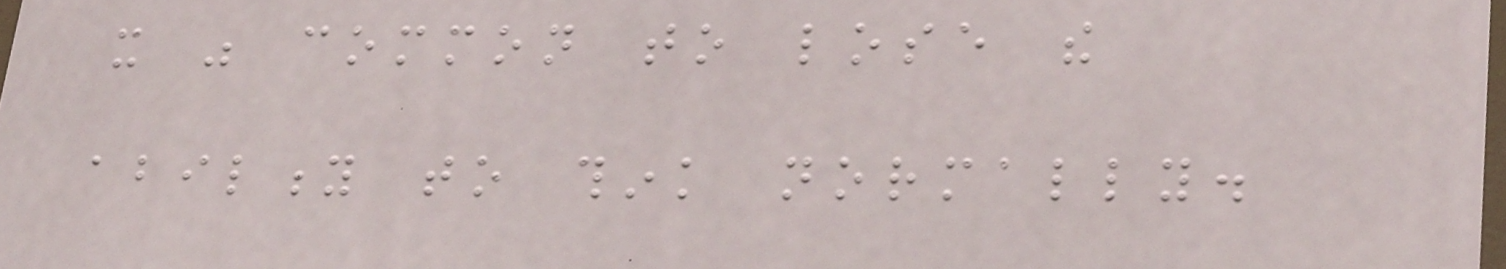it was common to lose the
ability to think normally.
